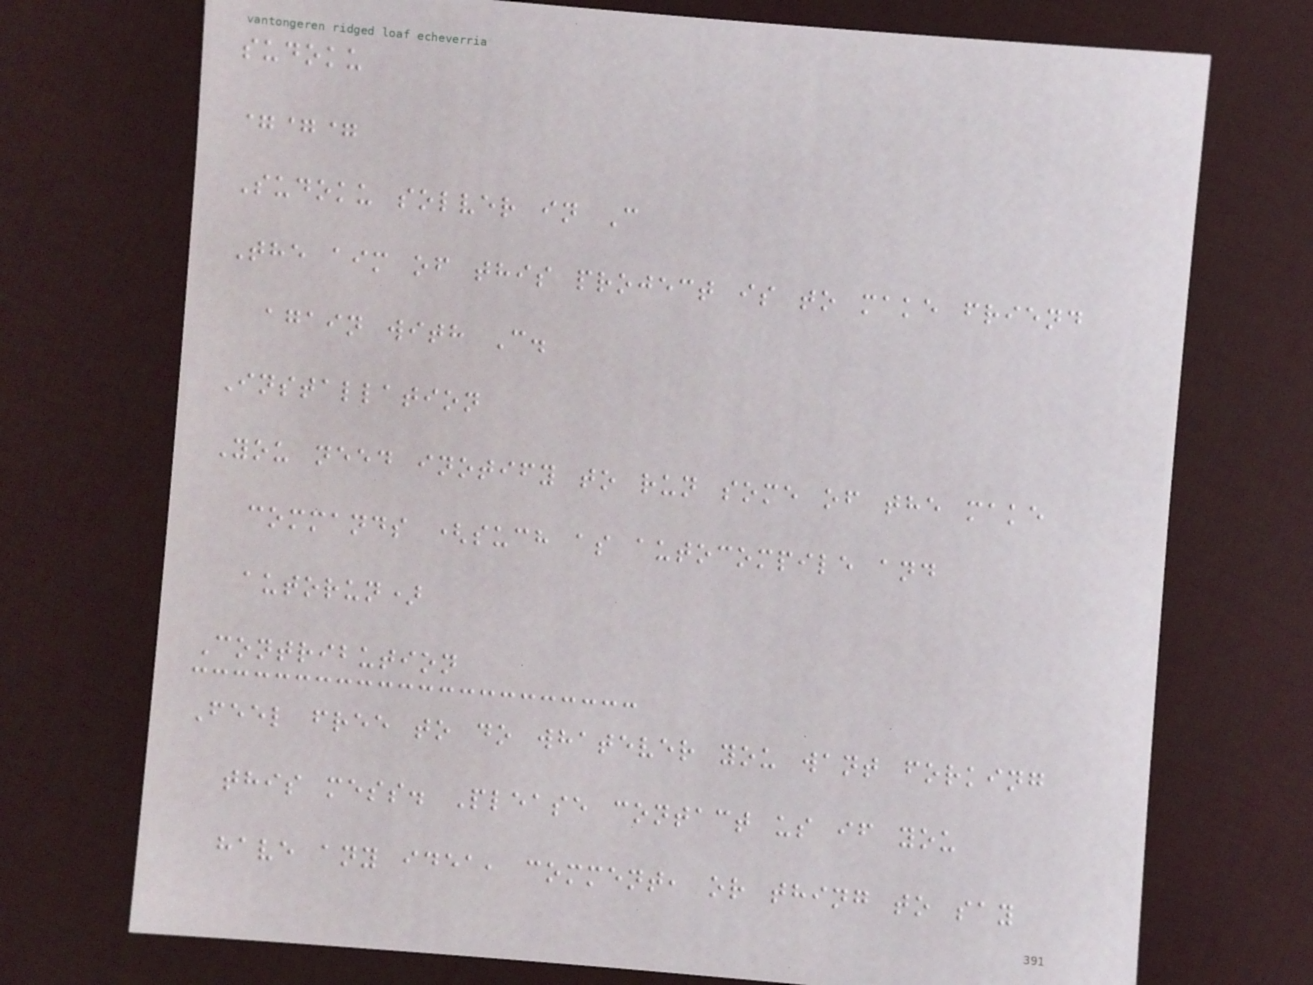sudoku
===
Sudoku solver in C
The aim of this project is to make friend
again with C.
Installation
You need inotify to run some of the make
commands (such as autocompile and
autorun)
Contribution
Feel free to do whatever you want forking
this mess. Please contact us if you
have any idea, comment, or thing to say
